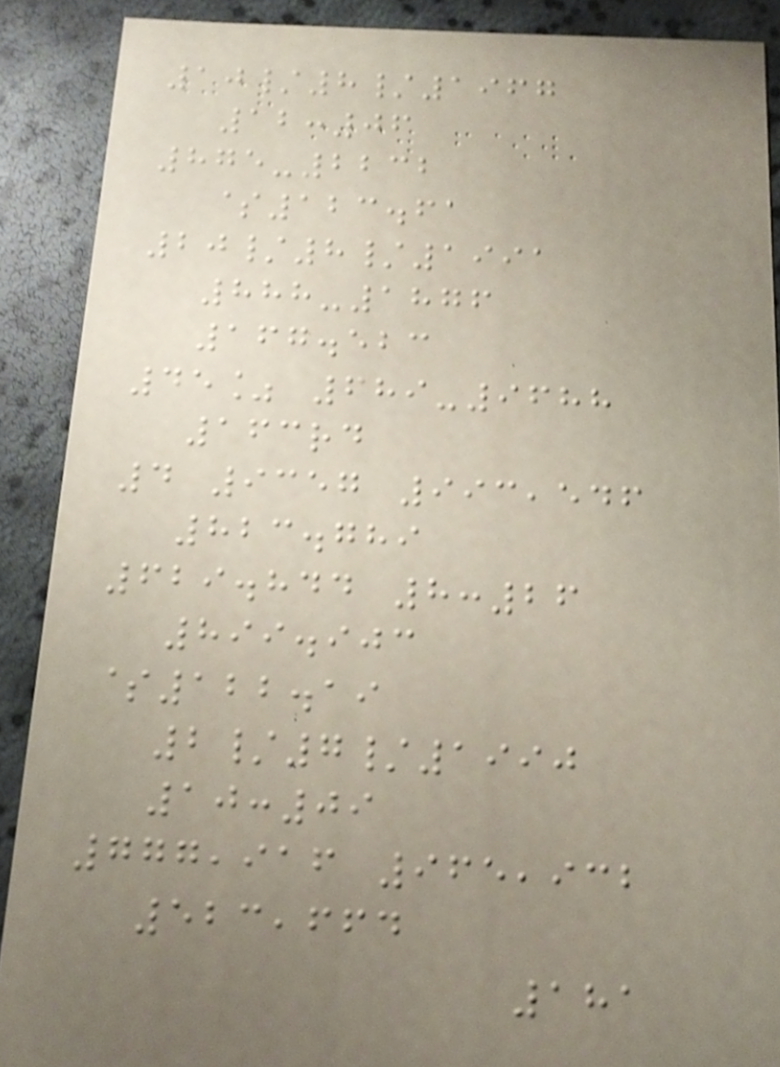10/8/1967
12:06
875-2232
$123.61
20/8/1991
888-1876
167.523
45% 689-9688
163rd
4 9357 993,546
823.789
629.844 8:26
899.903
$122.19
2/7/1990
10:09
777,916 965,932
523,664
181
